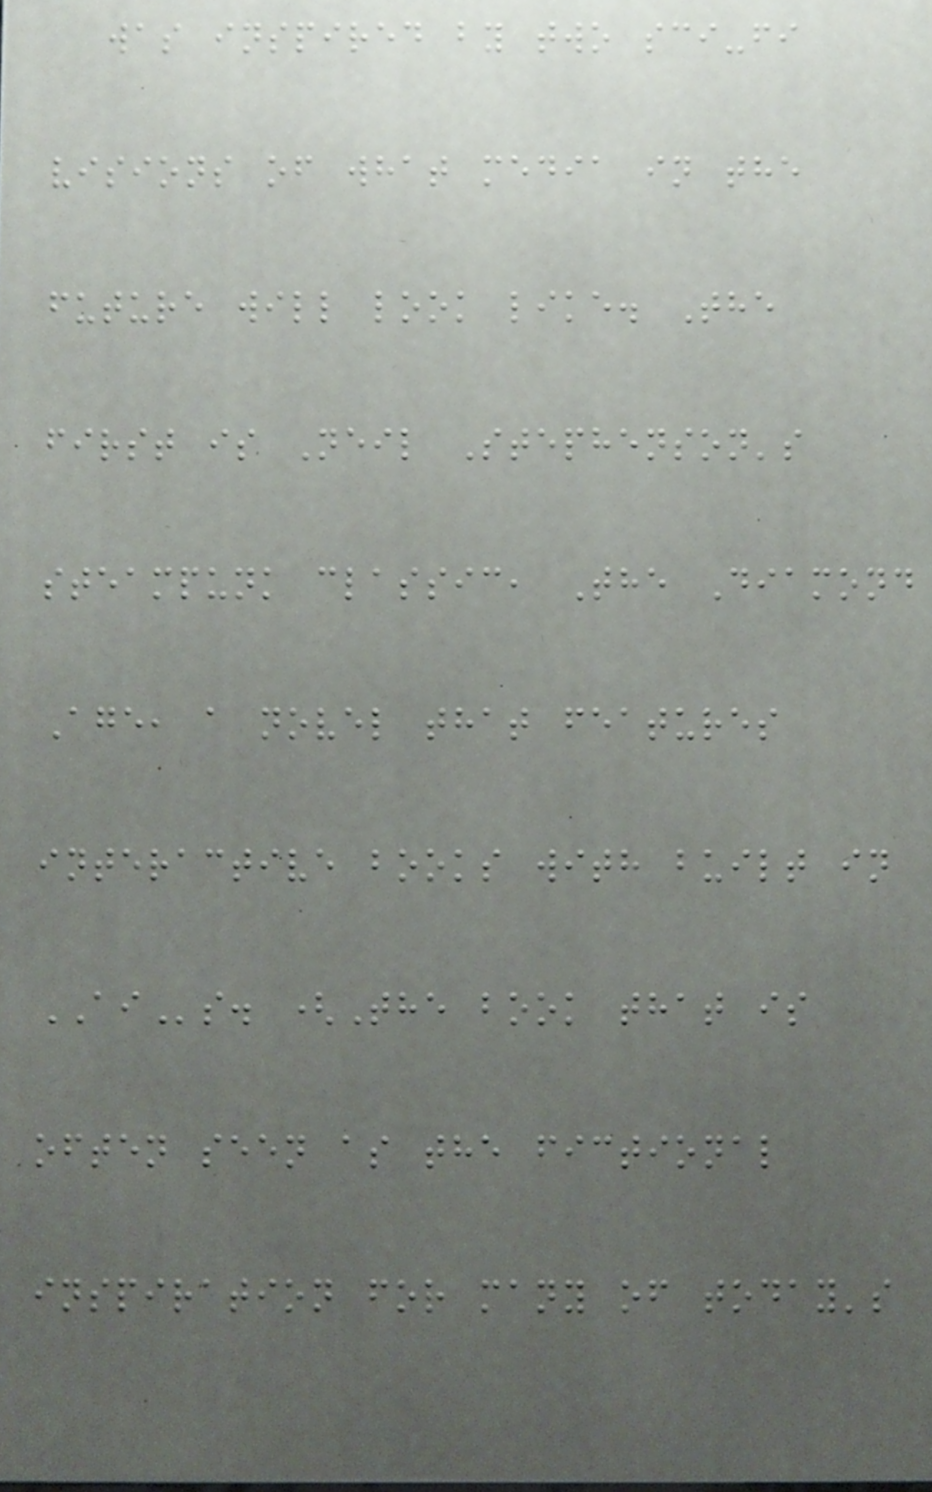was inspired by two sci-fi
visions of what media in the
future will look like. The
first is Neil Stephenson's
steampunk classic, The Diamond
Age, a novel that features
interactive books with built in
AIs. (The book that is
often seen as the fictional
inspiration for many of today's
